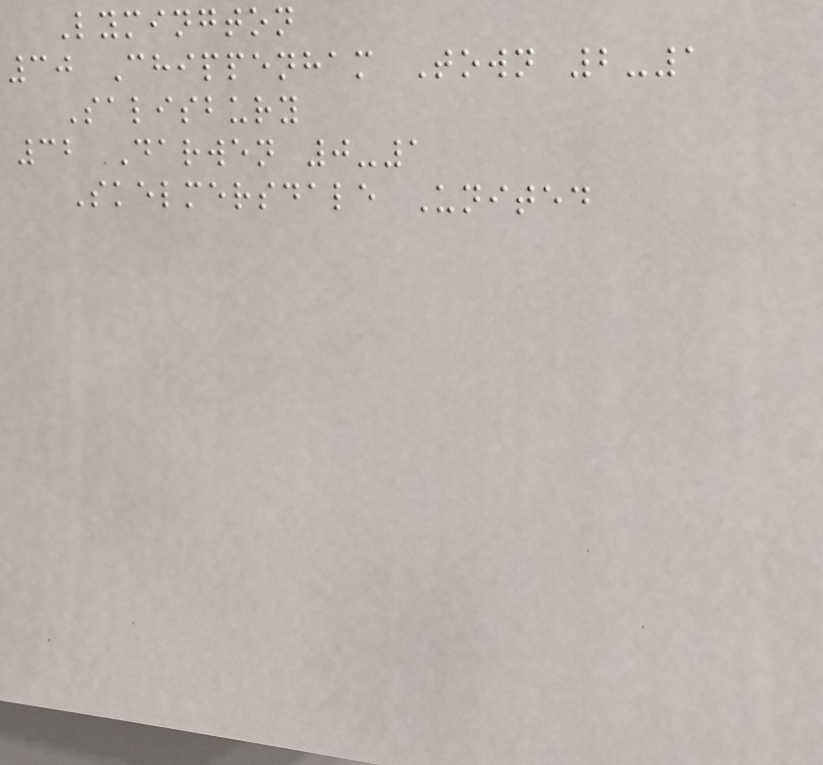Lymington
30 Chippenham Town 2-1
Salisbury
32 Darwen 0-1
Skelmersdale United
